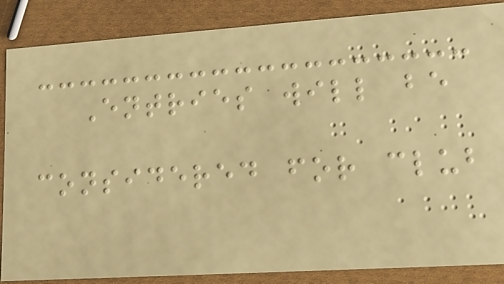Entries will be
considered for club
